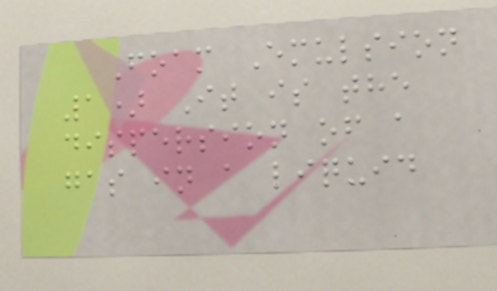Foam Emulsion
1) It is the
dispersion of a
gas in a liquid
